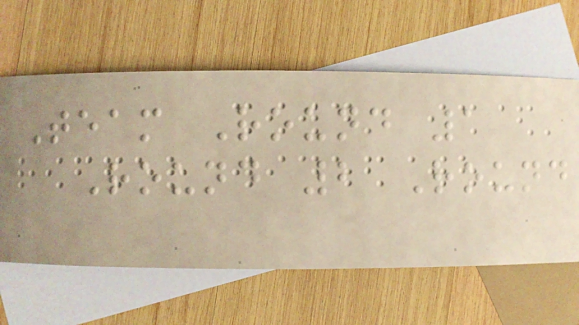Team Round 1
Round 2 Round
